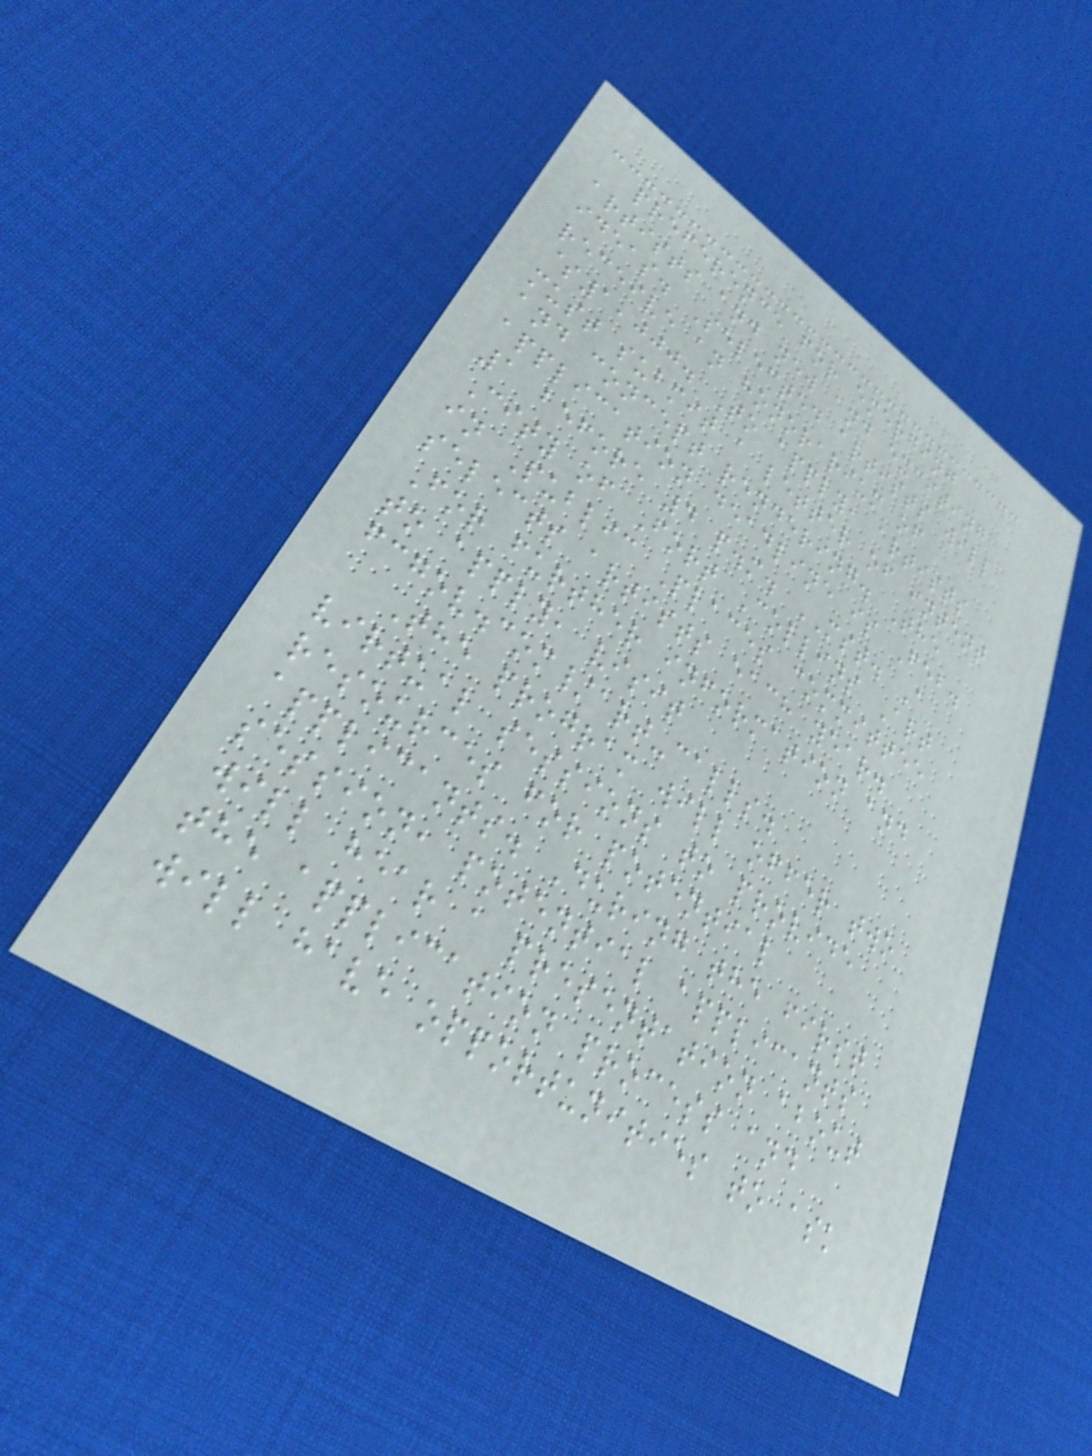preference for emerging
artists and new and exciting
ideas. Selected artists will
receive an honorarium of
$1,000. To apply, artists
must submit a letter of intent
and concept rendering. The
application deadline is Feb.
1 before 4 p.m. MST. A
City of Fort Collins Art
in Public Places committee
selects artists each year.
For further information and
to apply, visit
fcgov.com/art-calls.
The program will offer two
virtual sessions to provide
resources for potential
applicants. During the first
session, potential applicants
will hear a presentation about
the application process and
will have opportunities to ask
